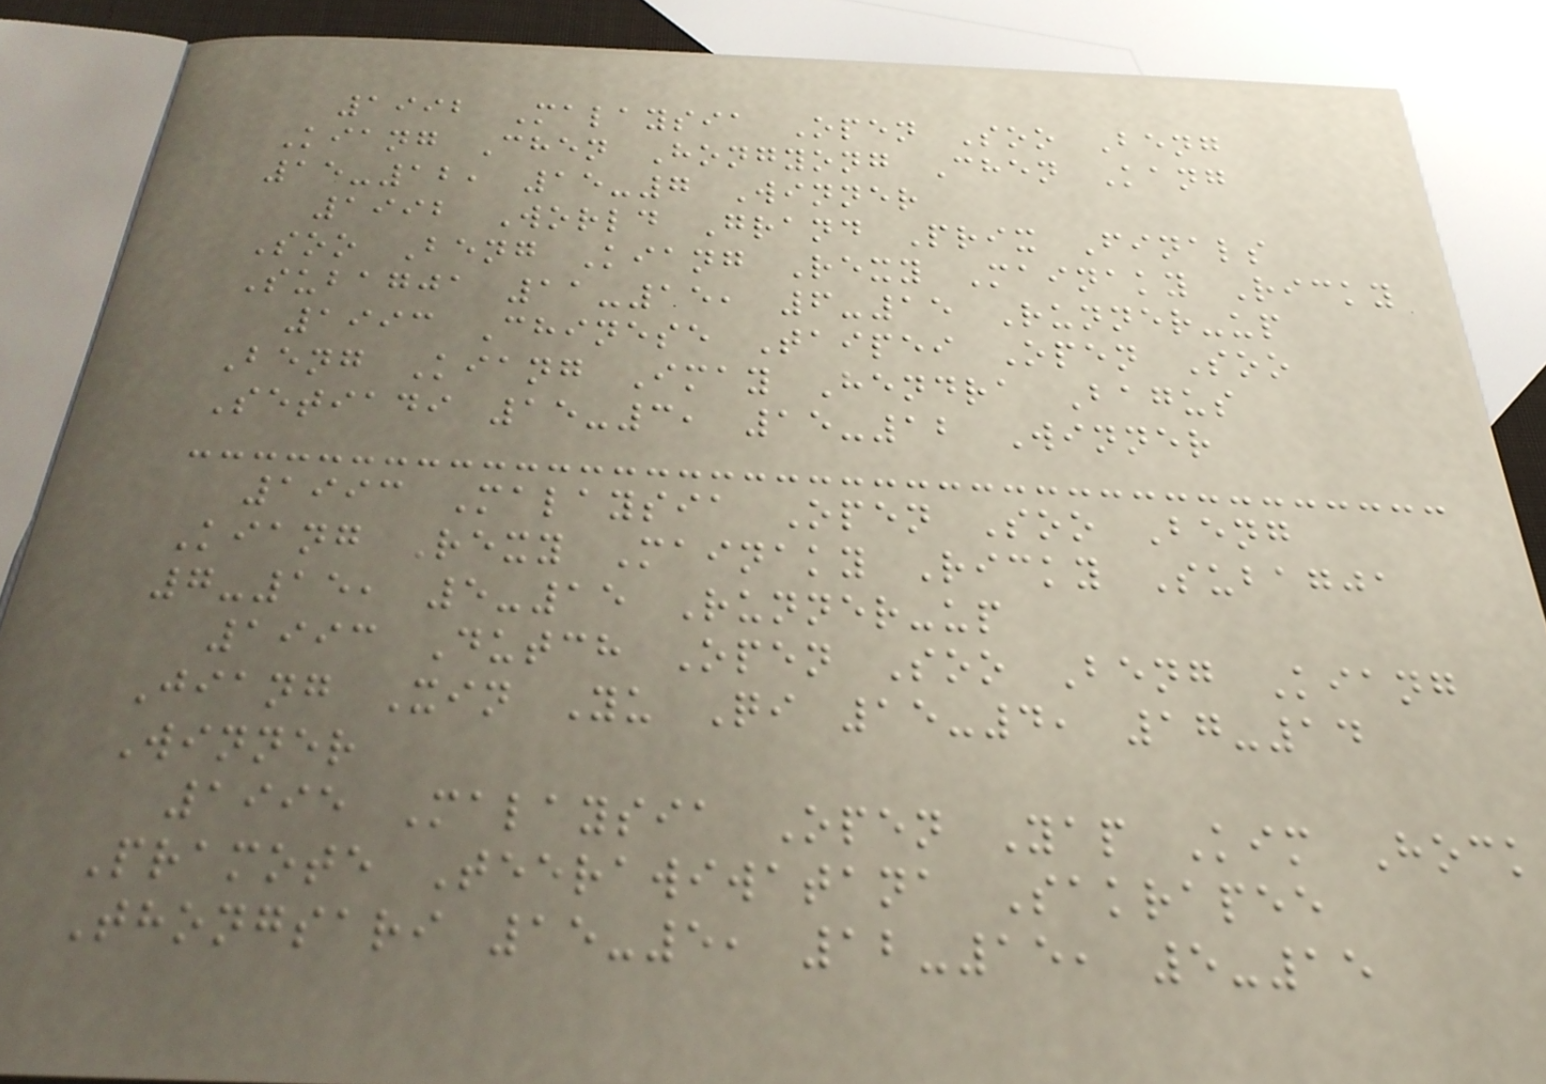1992 Malaysia Open Soo Beng
Kiang Chen Hongyong Chen Kang
15-12, 15-7 Winner
1992 World Grand Prix Finals
Soo Beng Kiang Rexy Mainaky Ricky
Subagja 11-15, 6-15 Runner-up
1993 Chinese Taipei Open Soo
Beng Kiang Imay Hendra Bagus
Setiadi 15-3, 15-12 Winner
1993 Malaysia Open Soo Beng
Kiang Rexy Mainaky Ricky Subagja
7-15, 5-15 Runner-up
1993 Dutch Open Soo Beng Kiang
Jiang Xin Yu Qi 15-4, 17-14
Winner
1995 Malaysia Open Yap Kim Hock
Pramote Teerawiwatana Sakrapee
Thongsari 15-5, 12-15, 5-15
